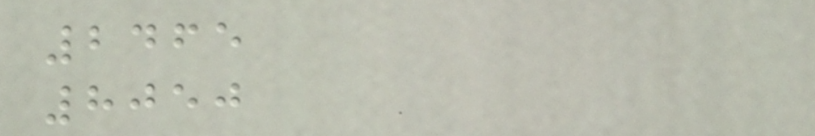2465
8050
